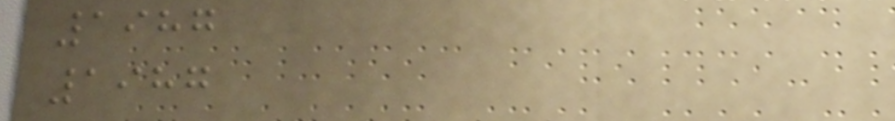1987
1987
